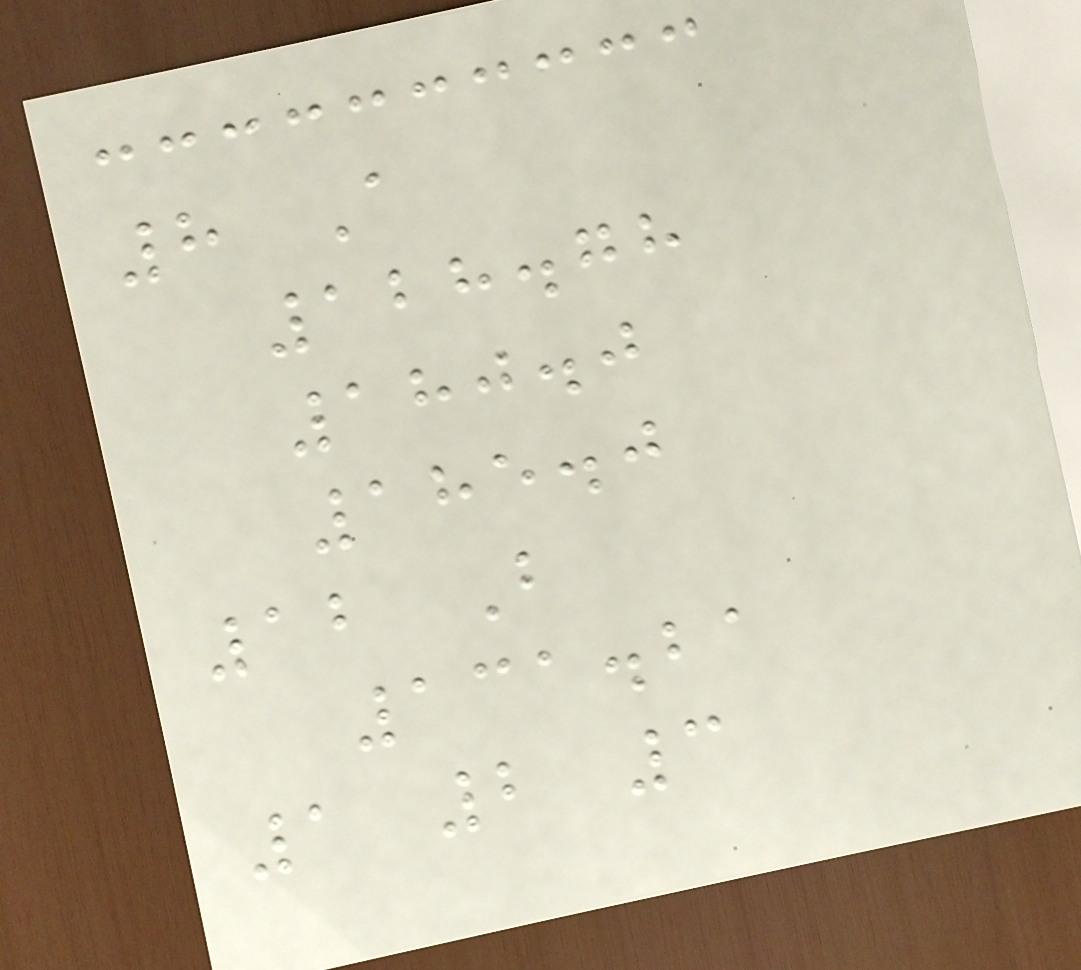8 A
128.78
180.0
185.0
12 B
131.21
1 2 3
